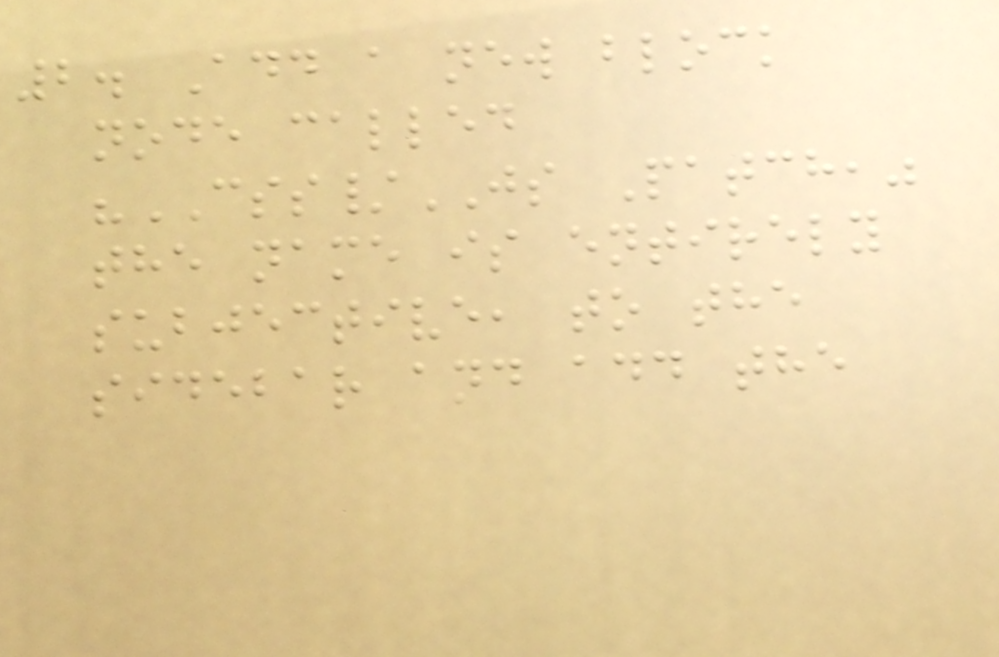2. Add a new block
node called
"CSS/JS Patch,"
the name is entirely
subjective, to the
sidebar and add the
